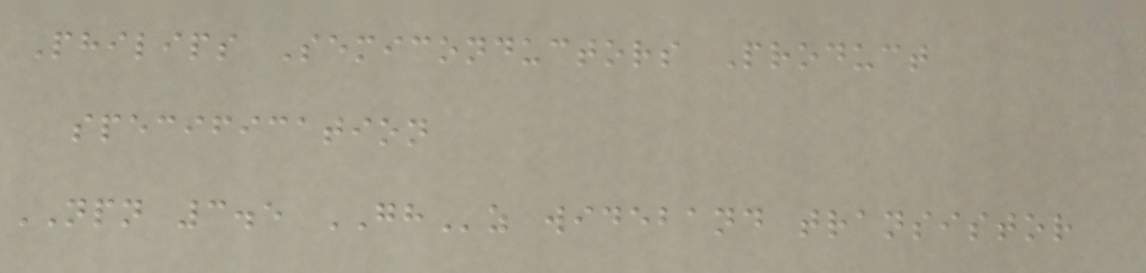Philips Semiconductors Product
specification
NPN 3.5 GHz wideband transistor
